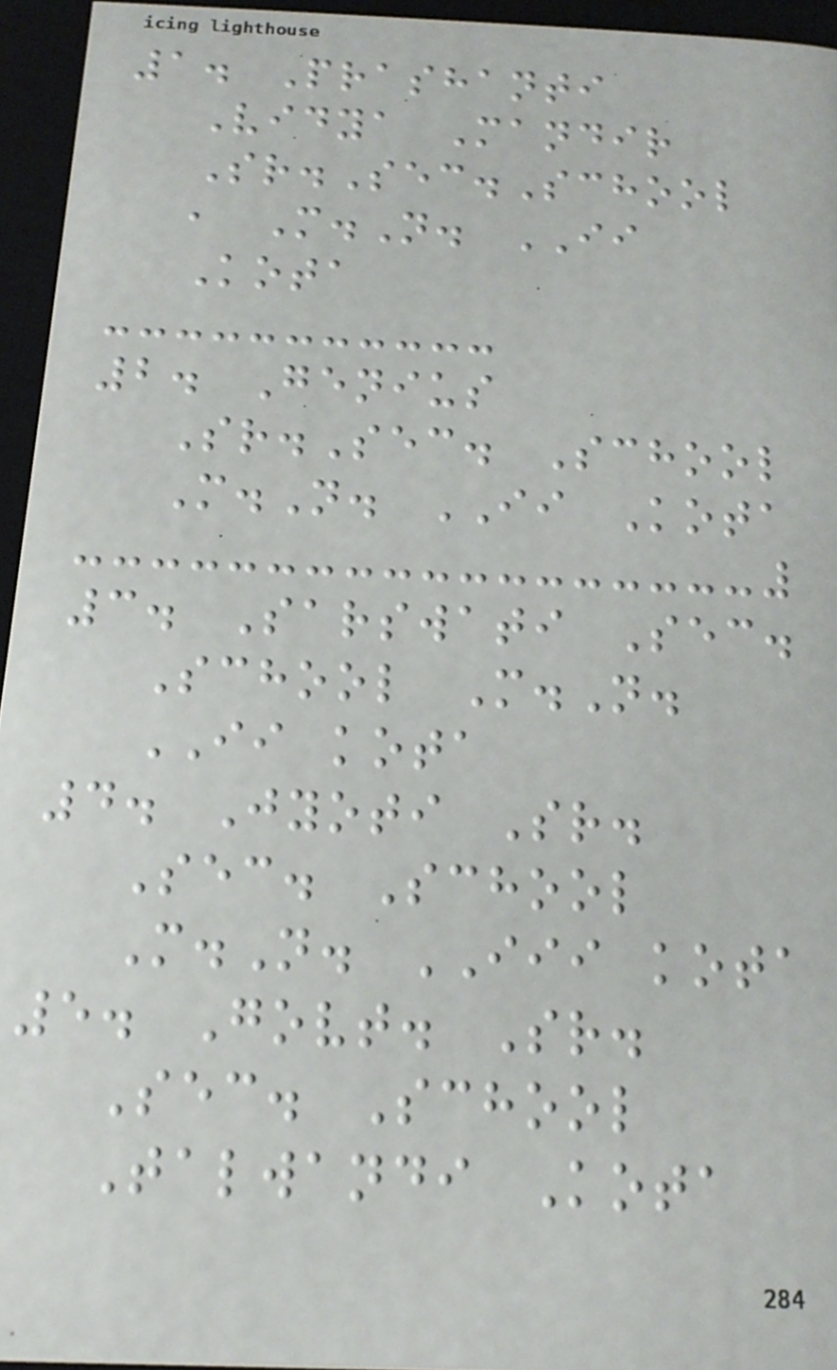1. Prashanti
Vidya Mandir
Sr.Sec.School
, M.N. II
Kota
2. Genius
Sr.Sec. School
M.N. II Kota
3. Sarswati Sec.
School M.N.
II kota
4. Jyoti Sr.
Sec. School
M.N. III kota
5. Govt. Sr.
Sec. School
Talwandi Kota
